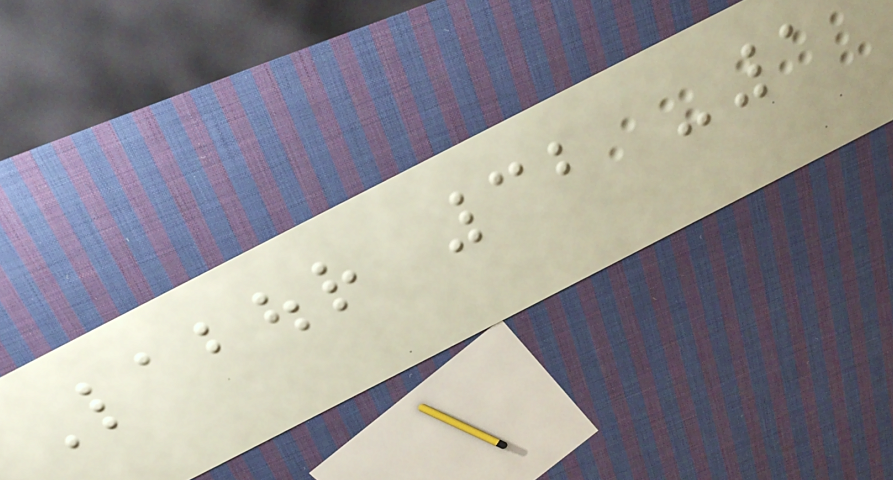Labour 32 -1
